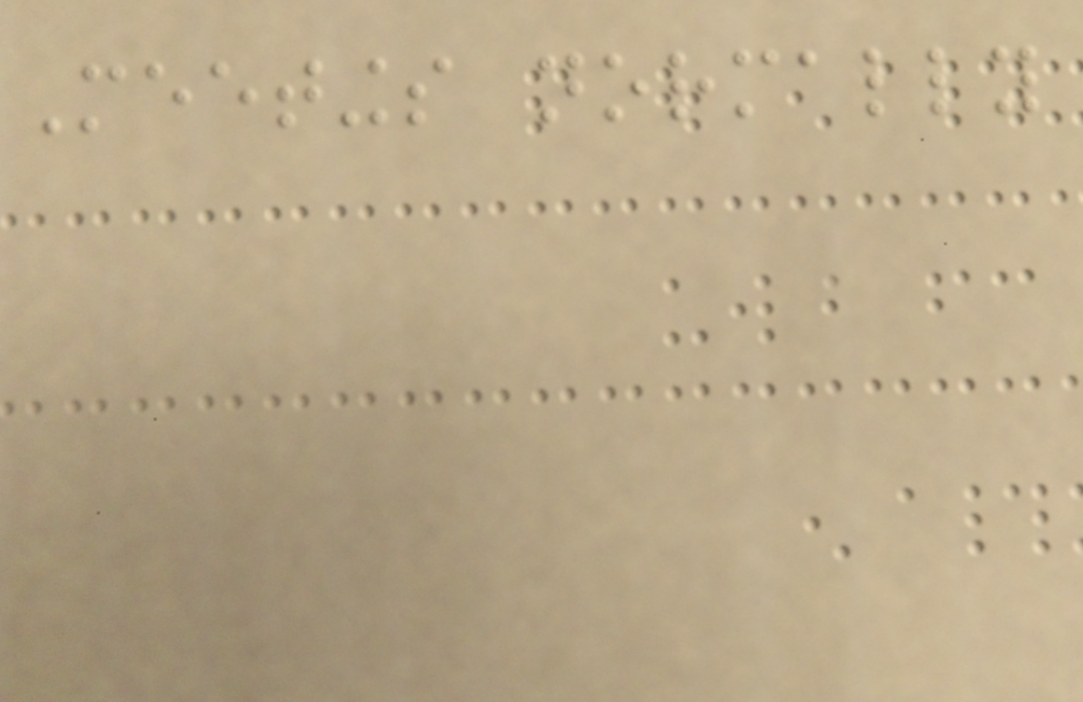Meetings normally
